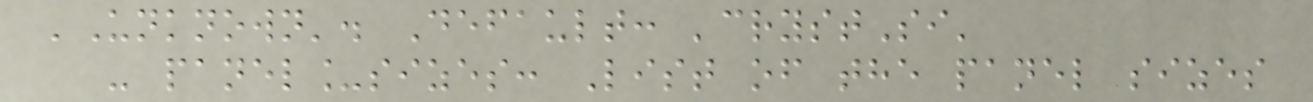'Unknown'. Default: 'crystSi'
- panel_sizes: List of the panel sizes
